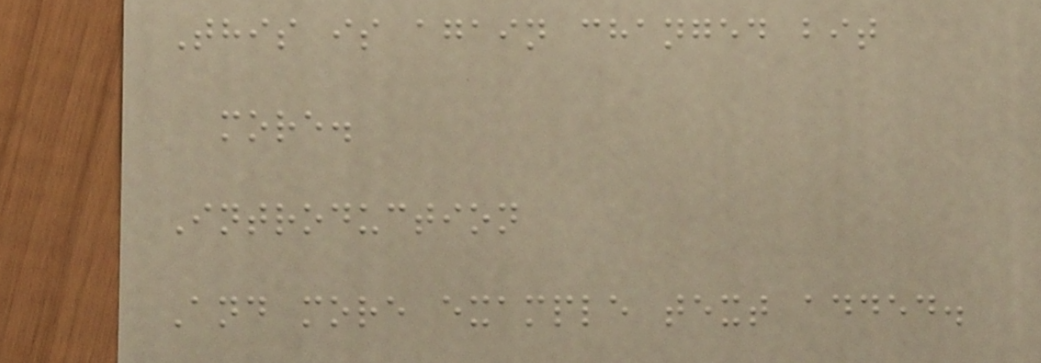This is again changed bit
more.
Introduction
And more example text added.
